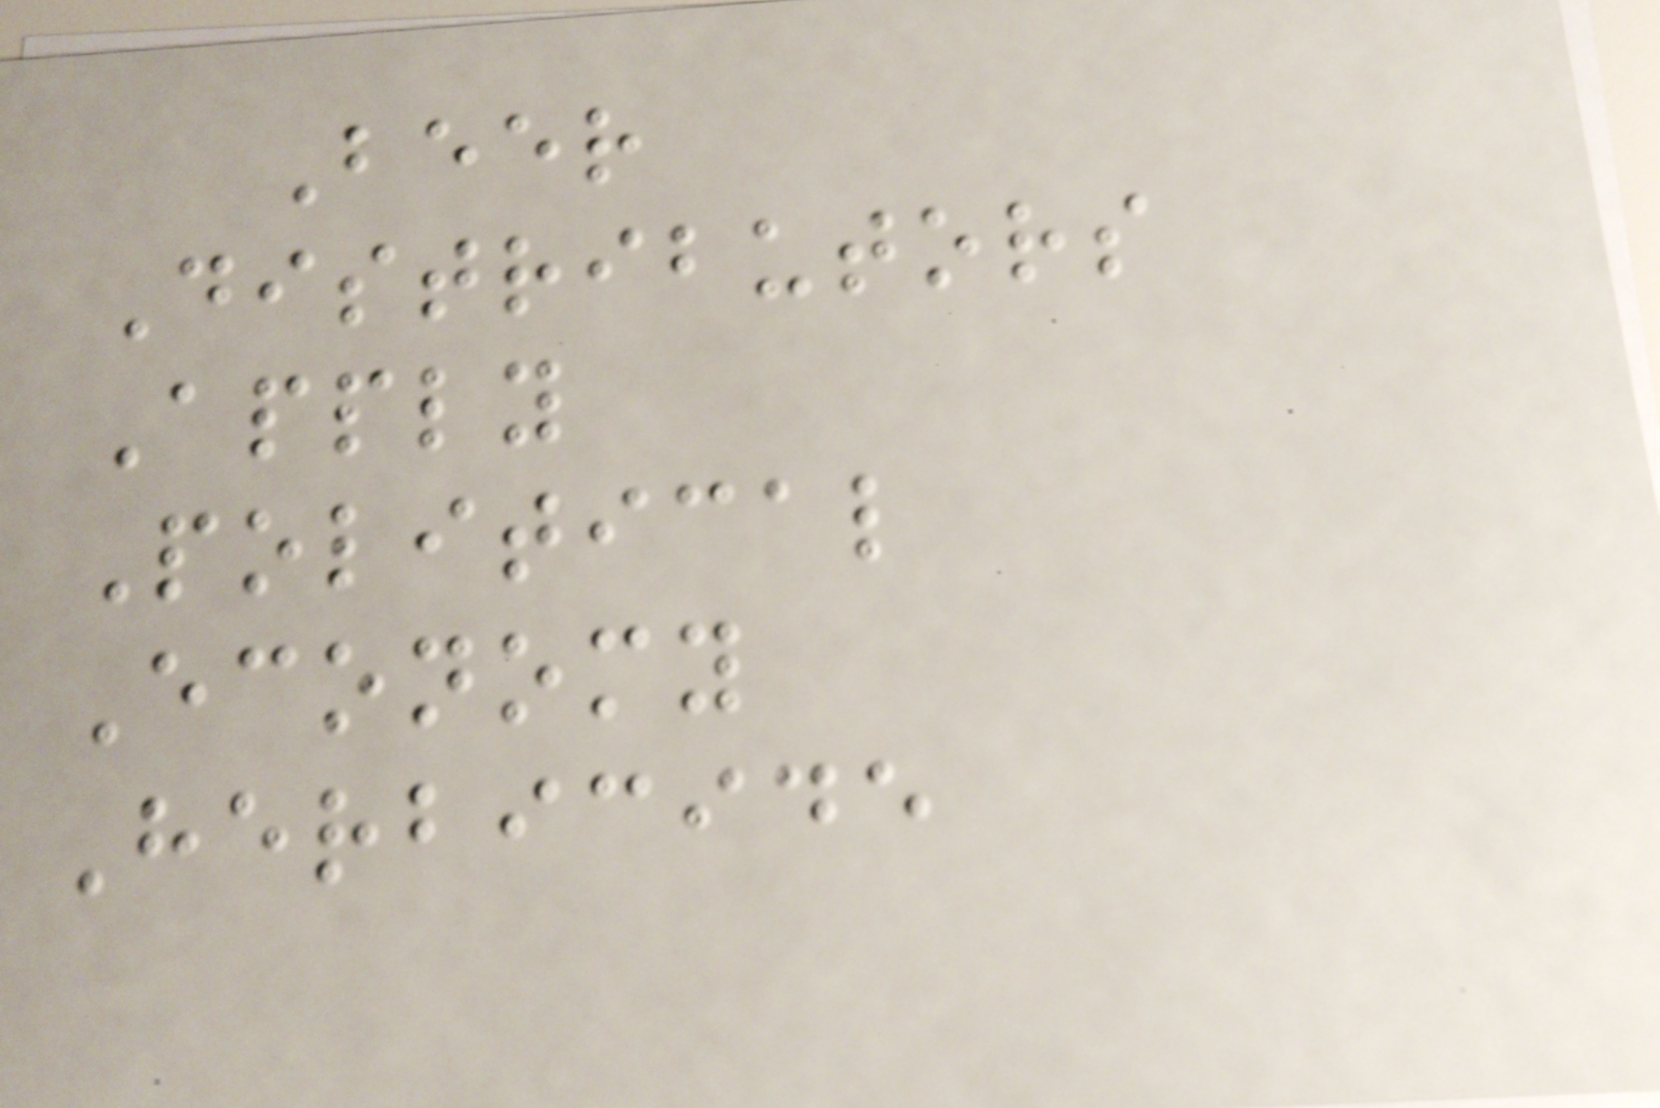Beer
Distributors
Apply
Political
Economy
Herbicide
